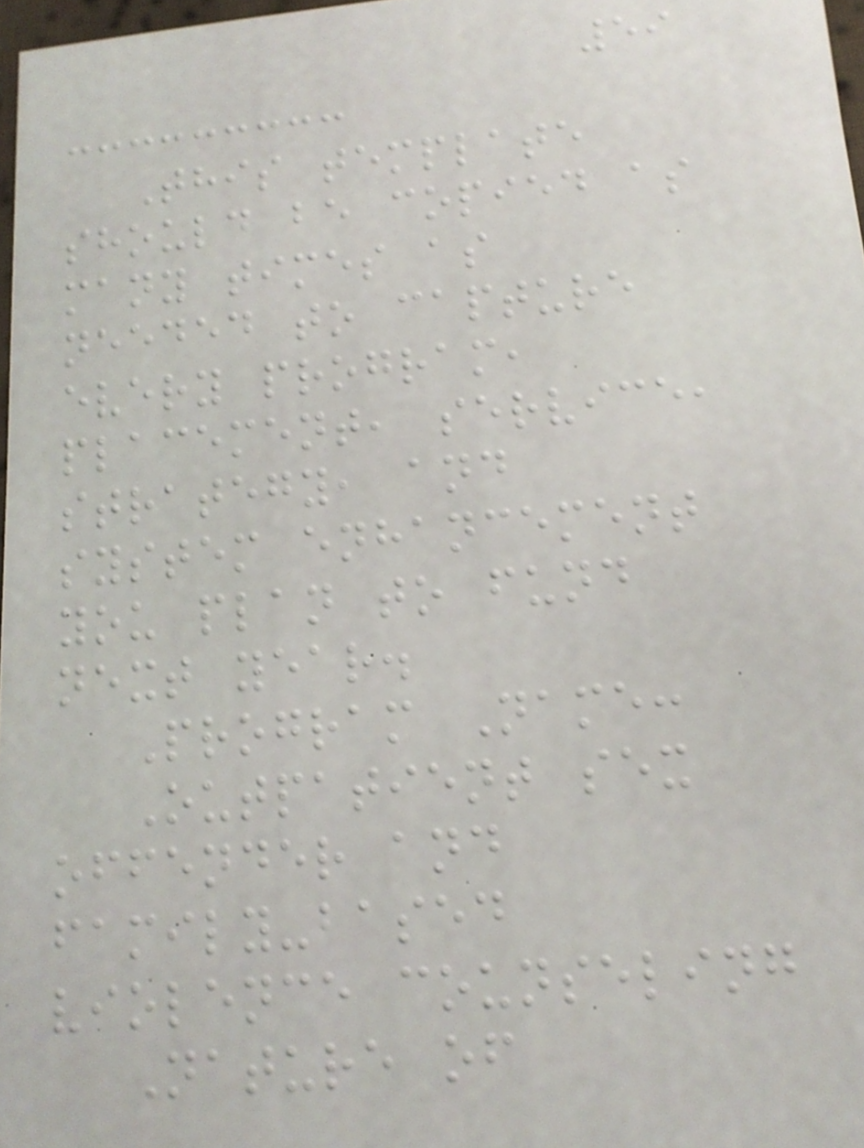59
This template
should be copied as
many times as
needed to capture
every program,
placement, service,
strategy, and
system enhancement
you plan to fund
next year.
Program Name:
Outpatient sex
offender and
family-based
violence counseling
Nature of
